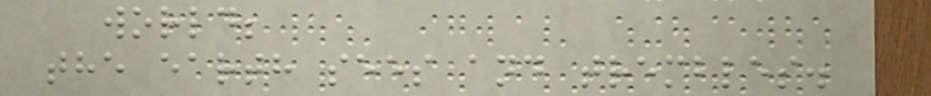world;
the earth sees and trembles.
